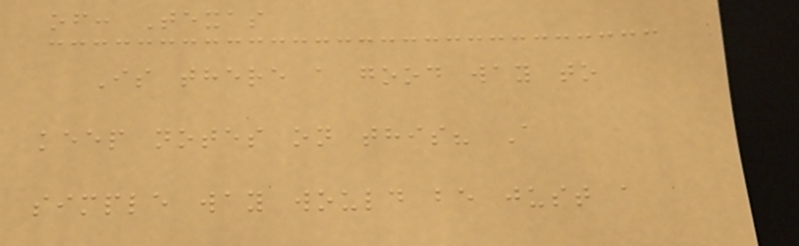of: Texas
Is there a good way to
keep notes on this? A
simple way would be just a
